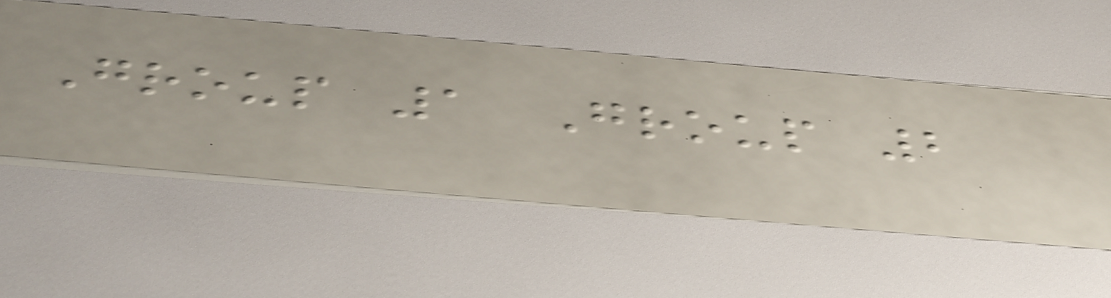Group 1 Group 2
